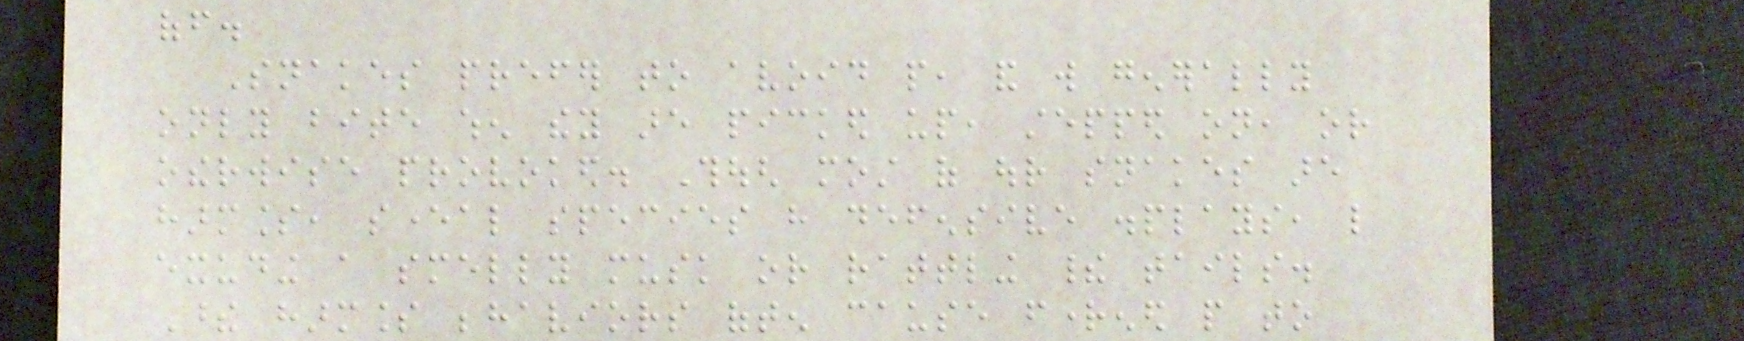off.
Snakes prefer to avoid people, and will generally
only bite when they are picked up, stepped on, or
otherwise provoked. Though most of our snakes are
harmless, several species have defensive displays, like
exuding a smelly musk or rattling their tails.
These harmless behaviors often cause frightened people to
